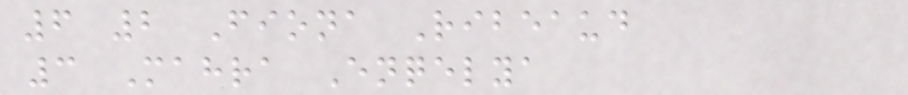6 2 Fiona Ribeaud
3 Mahra Enqelya
